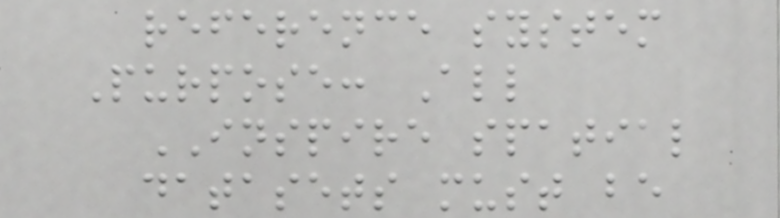reference system
Purpose: All
INSPIRE spatial
datasets must be
